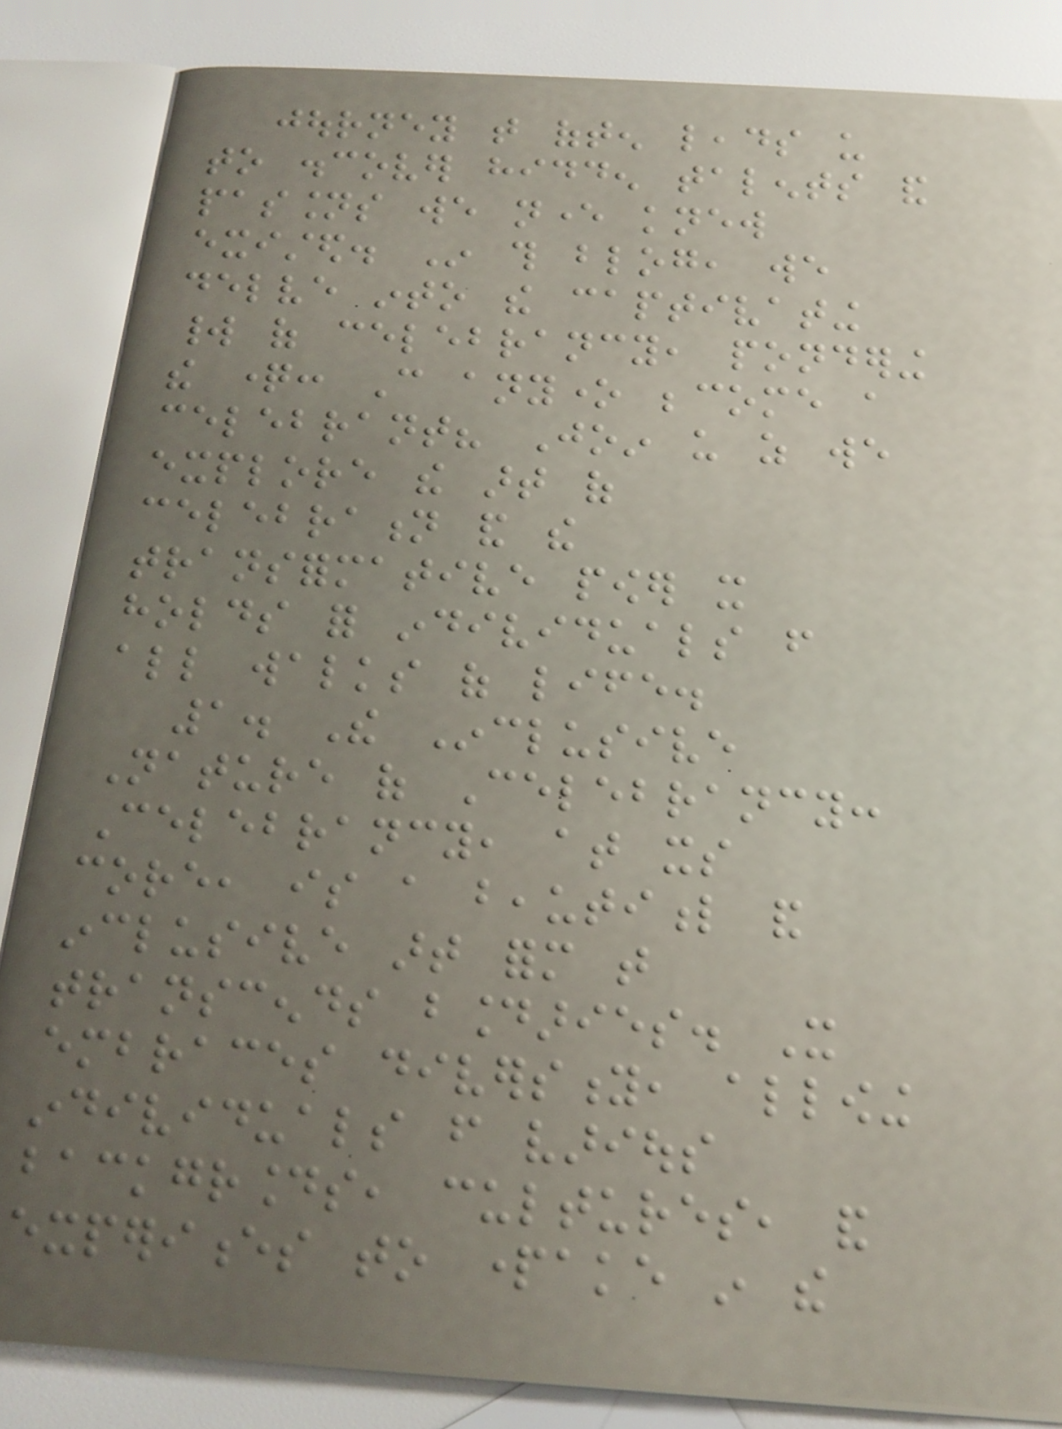journey that often leads us
to discover hidden talents and
passions we never knew
existed. In this blog, we
delve into the captivating
world of celebrancy, pondering
the question: Can anyone become a
celebrant? Join us as we
explore the art of
celebration and the
transformative power it
holds for individuals from
all walks of life.
1. The Inclusive
Nature of Celebrancy:
Celebrancy, at its
core, is a beautiful and
inclusive art form that
transcends boundaries. It
embraces diversity, allowing
individuals from various
backgrounds, cultures, and
experiences to partake in the
